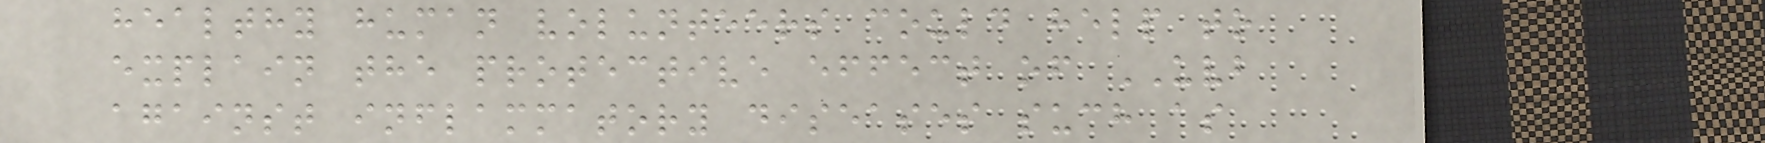healthy human volunteers could help to
explain the protective effect of UVB
against inflammatory diseases such as
